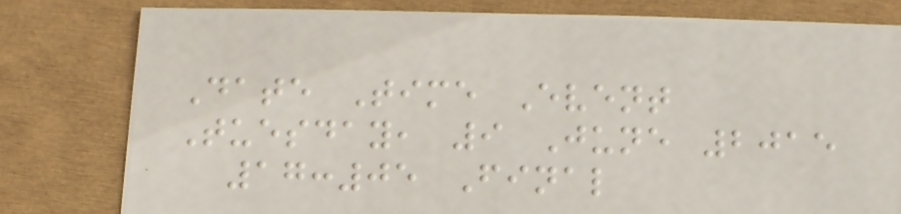Date Time Event
Tuesday, 9 June 2015
17:05 Final
